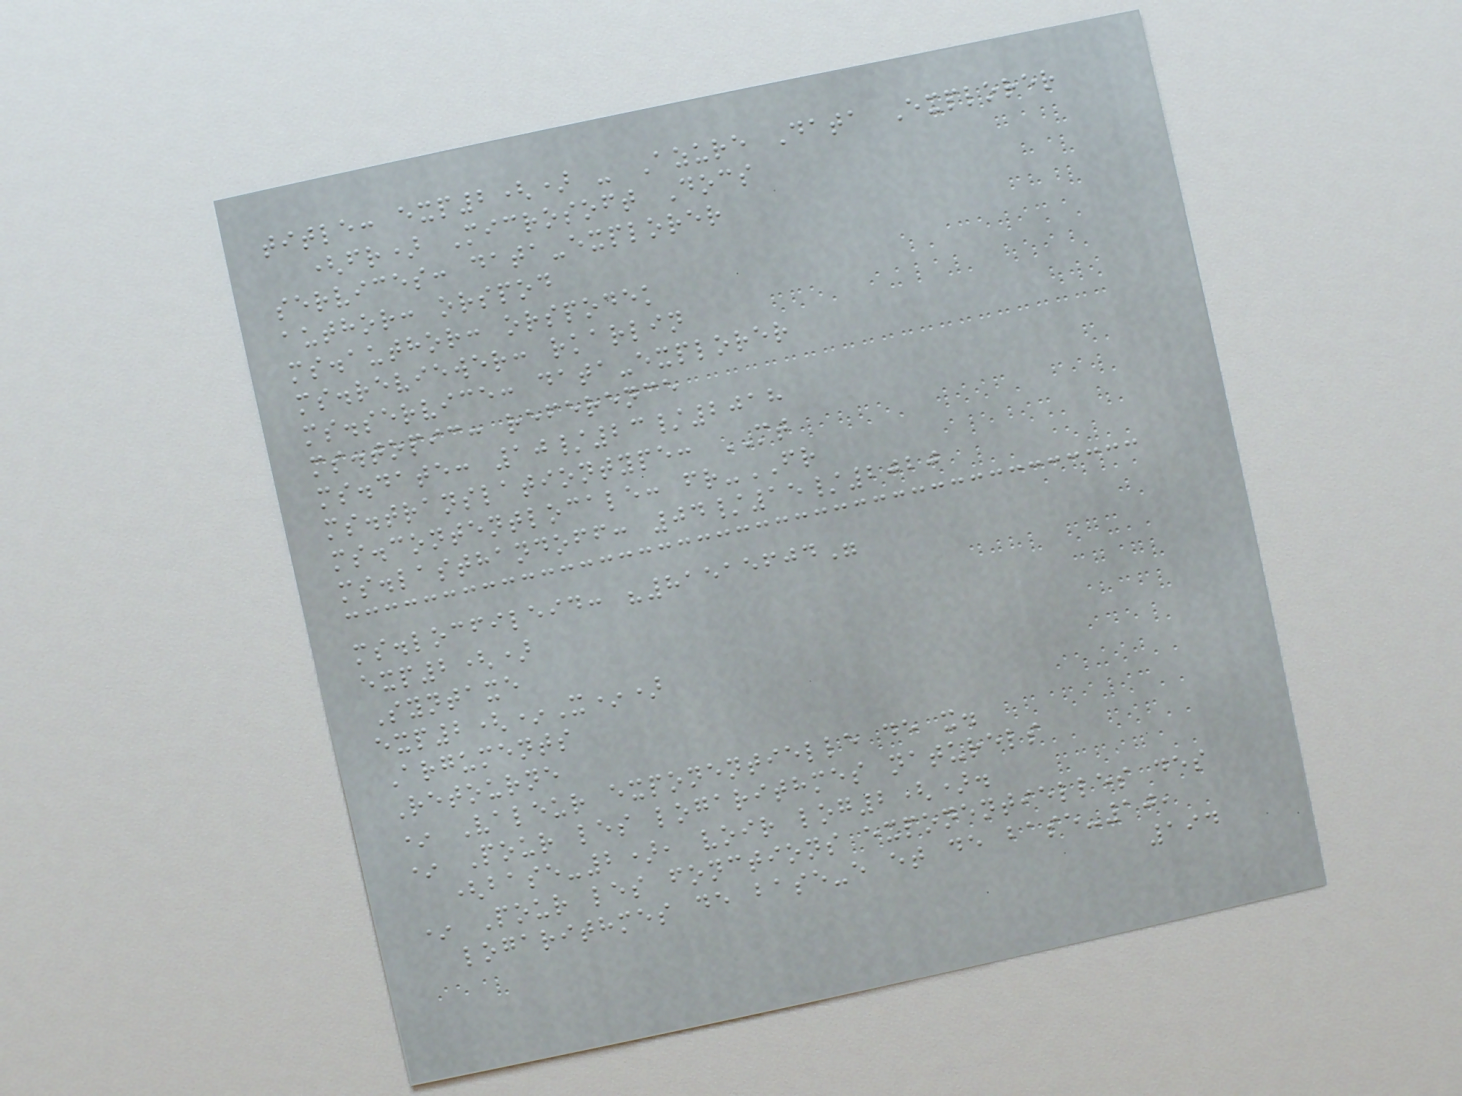title: exp2() - Azure Data Explorer
(fr) Microsoft Docs
services: data-explorer
author: orspod
ms.author: orspodek
ms.reviewer: rkarlin
ms.service: data-explorer
ms.topic: reference
ms.date: 10/23/2018
ms.translationtype: MT
ms.contentlocale: fr-FR
ms.lasthandoff: 04/15/2020
ms.locfileid: "81515604"
exp2()
Syntaxe
exp2(*X*)
Arguments
Retourne
* Valeur exponentielle de x.
* Pour les logarithmes naturels
(base-2), voir log2().
* Pour les fonctions exponentielles des
logarithmes de base-e et de base-10,
194
